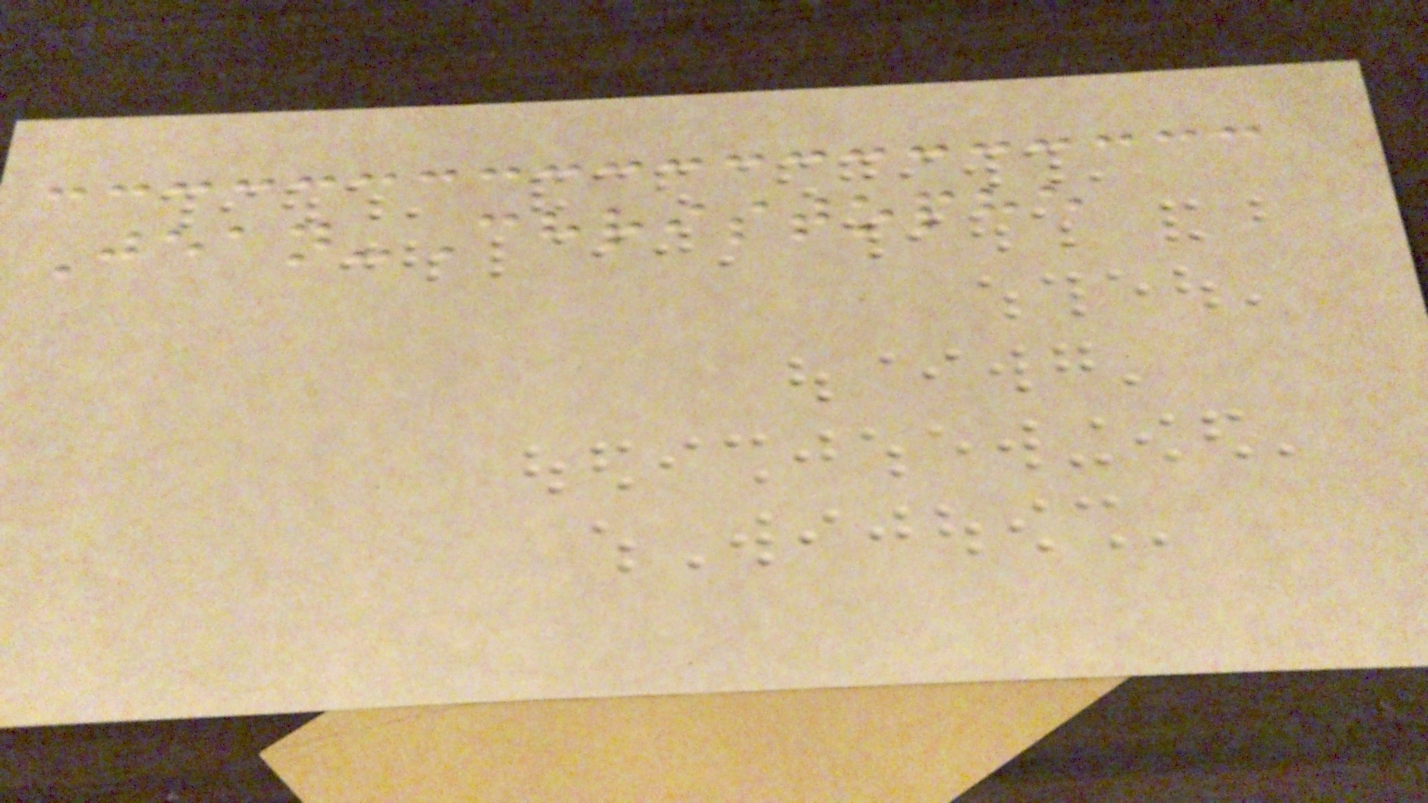Jean-Christophe
